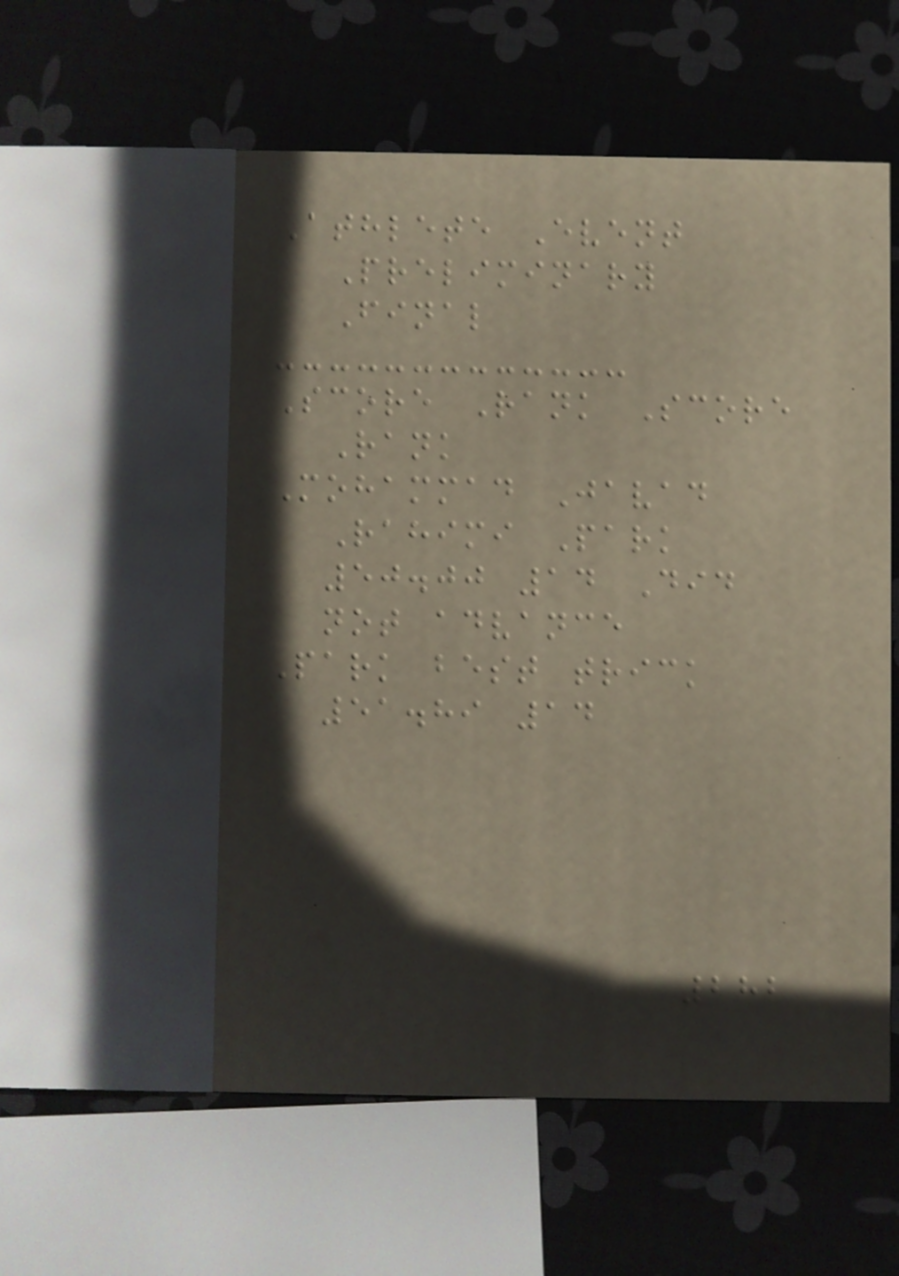Athlete Event
Preliminary
Final
Score Rank Score
Rank
Mohammad Javad
Rahimi Park
50.00 14 Did
not advance
Park best trick
51.89 14
282
